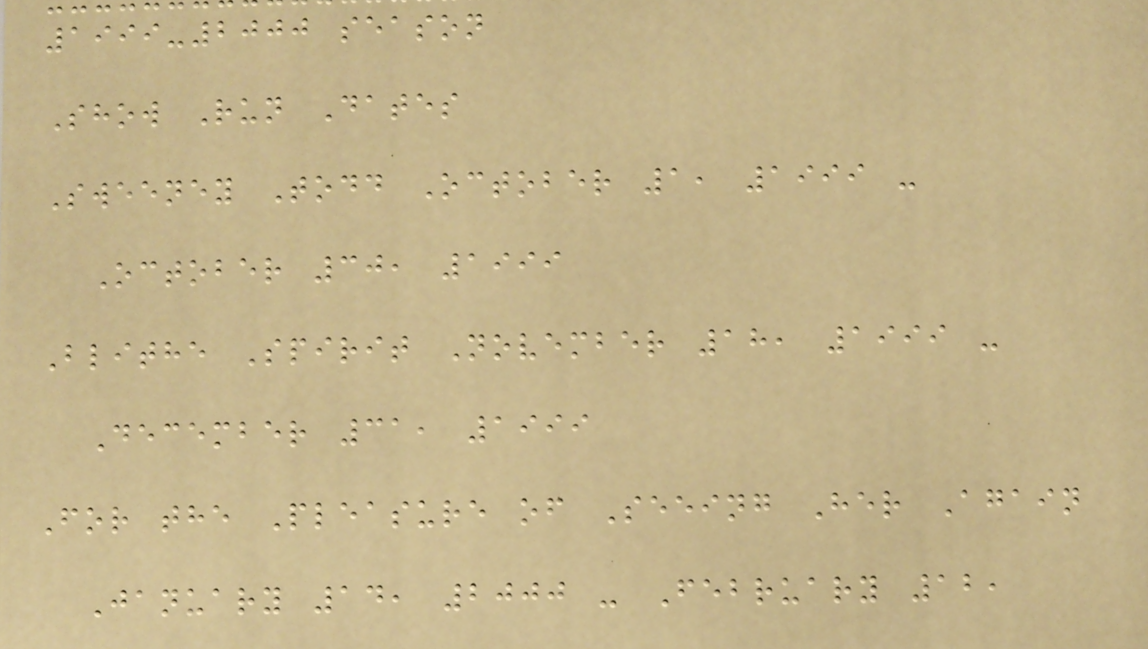1999-2000 season
Show Run Dates
Sweeney Todd October 1, 1999 -
October 30, 1999
Blithe Spirit November 18, 1999 -
December 31, 1999
For the Pleasure of Seeing Her Again
January 14, 2000 - February 12,
